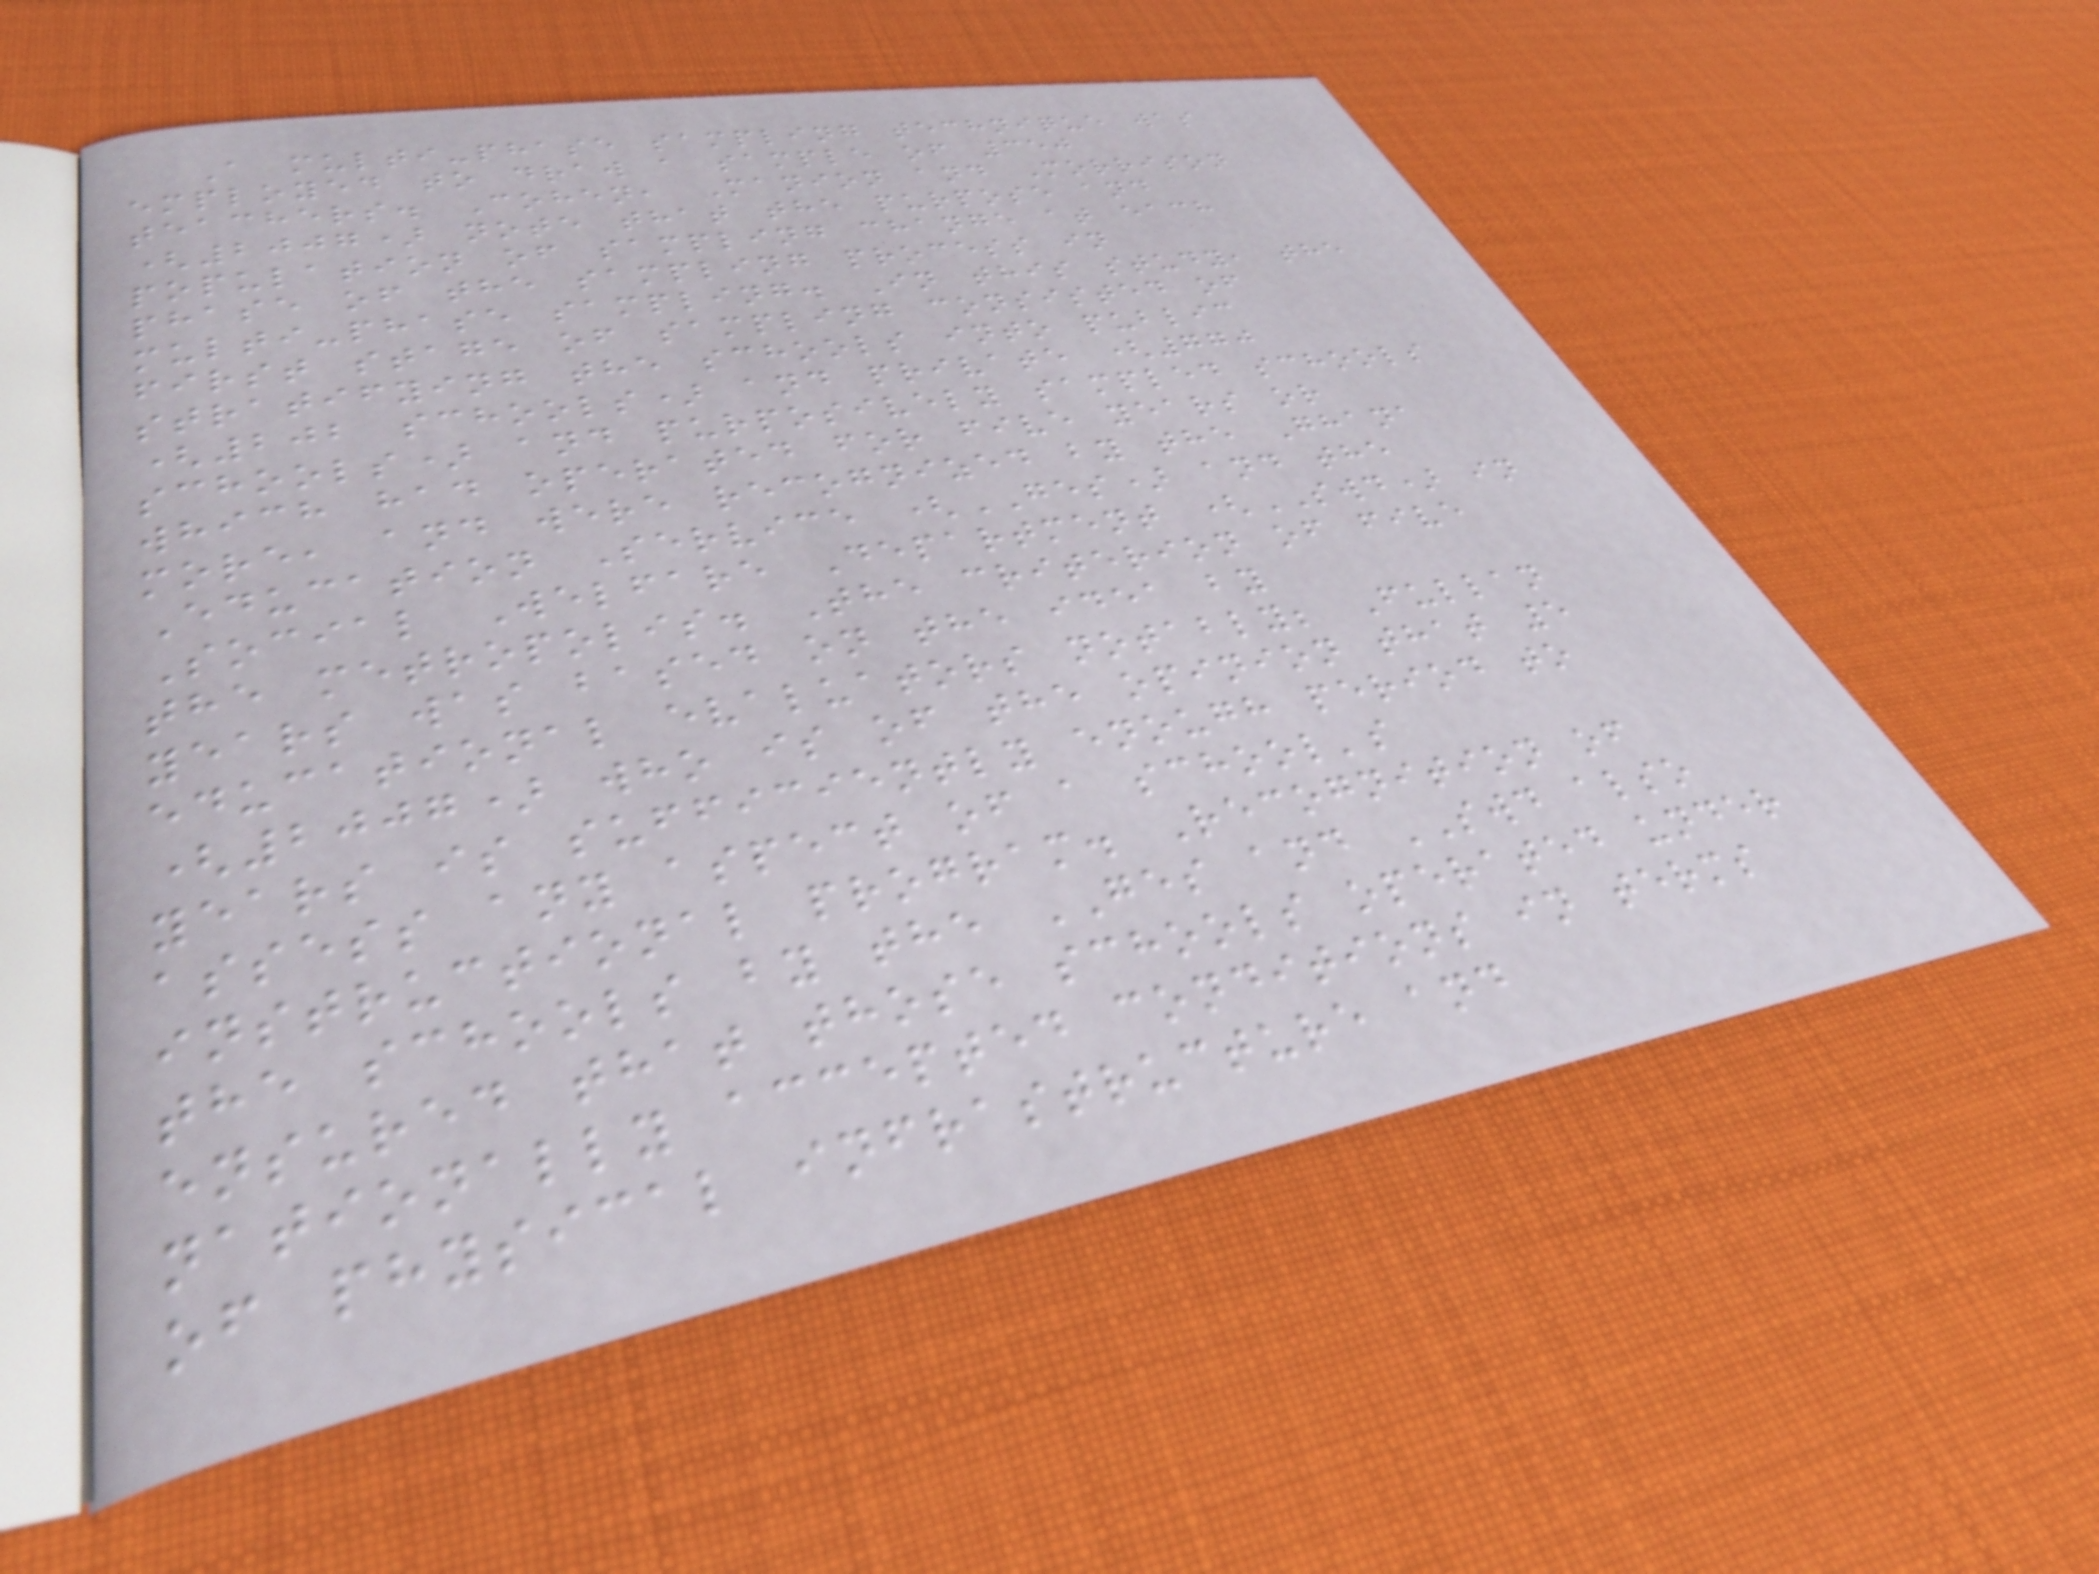A multi-phase sampling technique was
employed to draw a sample of 350
teachers. Cohen, Manion and Morrison
(2007) note that the purpose and
population of sampling change at each
phase of the sampling process in
multi-phase sampling. In this study, the
first stage of sampling consisted of
stratifying the schools into public
(202 schools) and private (770
schools) and purposively sampled schools
which had operated for five years or
more, and were recognized by the Ghana
Education Service (GES) and the
Social Welfare Department (SWD) in
the metropolis. The criterion of five
years was based on the idea by
educational evaluators notably; Fullan
(2007) who is of the opinion that 5
years is sufficiently enough period to
assess any aspect of a school's
instructional program. Recognition of
the schools by the GES and SWD also
ensured that those schools operated under
nationally accepted conditions in terms
of physical infrastructure and
